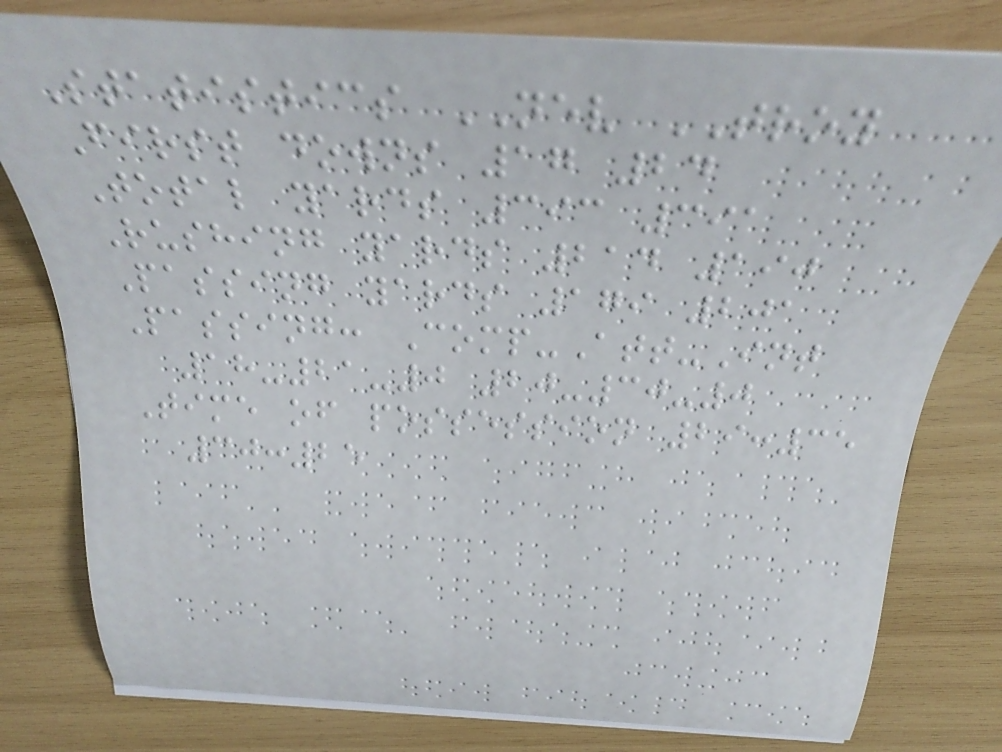Statistics NEV TROY
First downs 17 24
Total yards 393 391
Rushing yards 214 190
Passing yards 179 201
Passing: Comp-Att-Int
18-21-0 20-30-0
Time of possession 29:35
30:25
